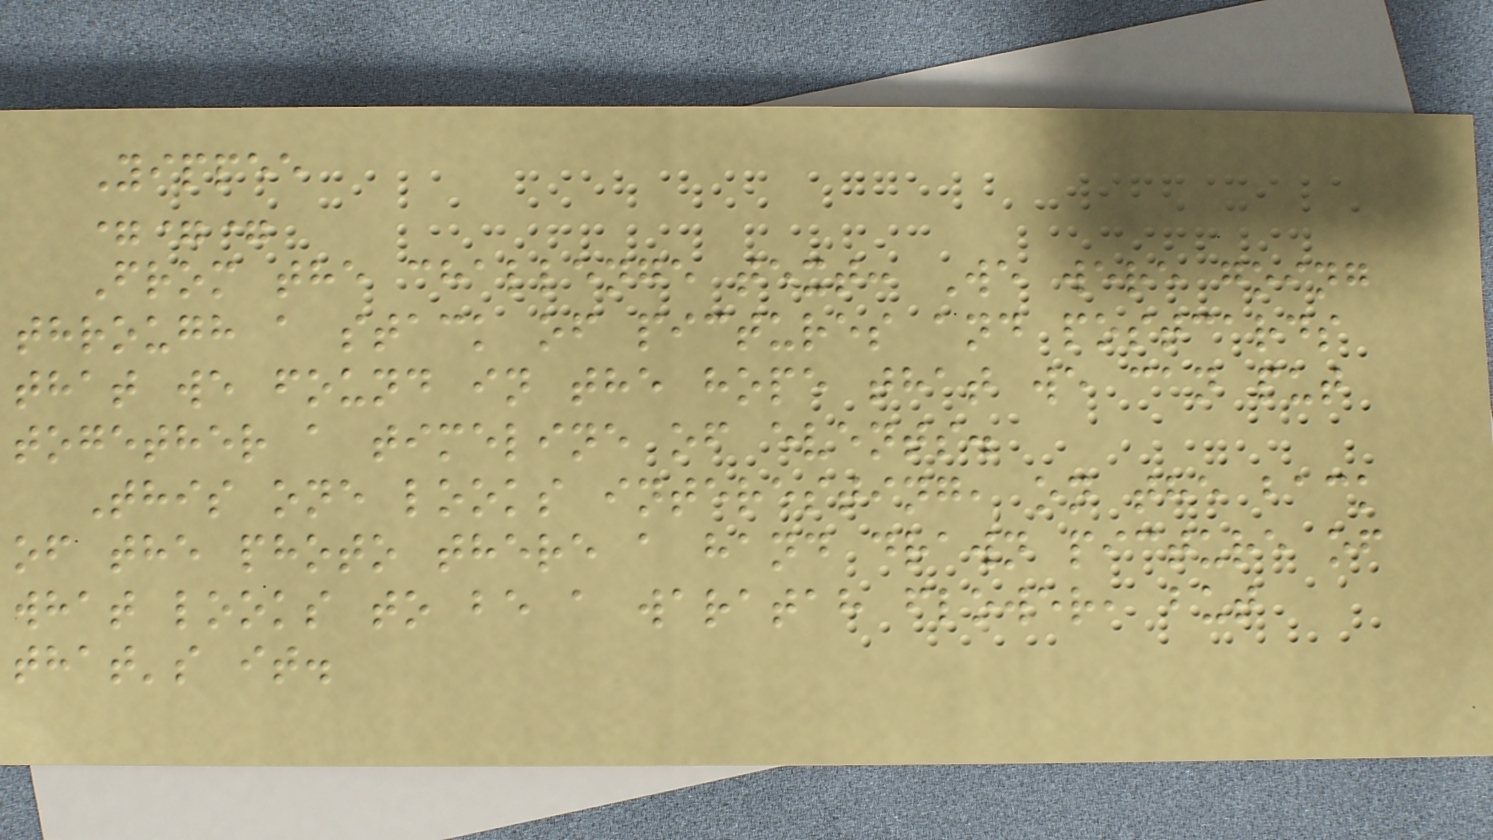Yippee
===
From the challenge text: We were going
through a stack of pictures and postcards
that we found in the hope that we can put
together a timeline of events.
This one looks interesting, on the back
of the photo there a hand drawn picture of
what looks to be a waratah flower, but
that's it.
